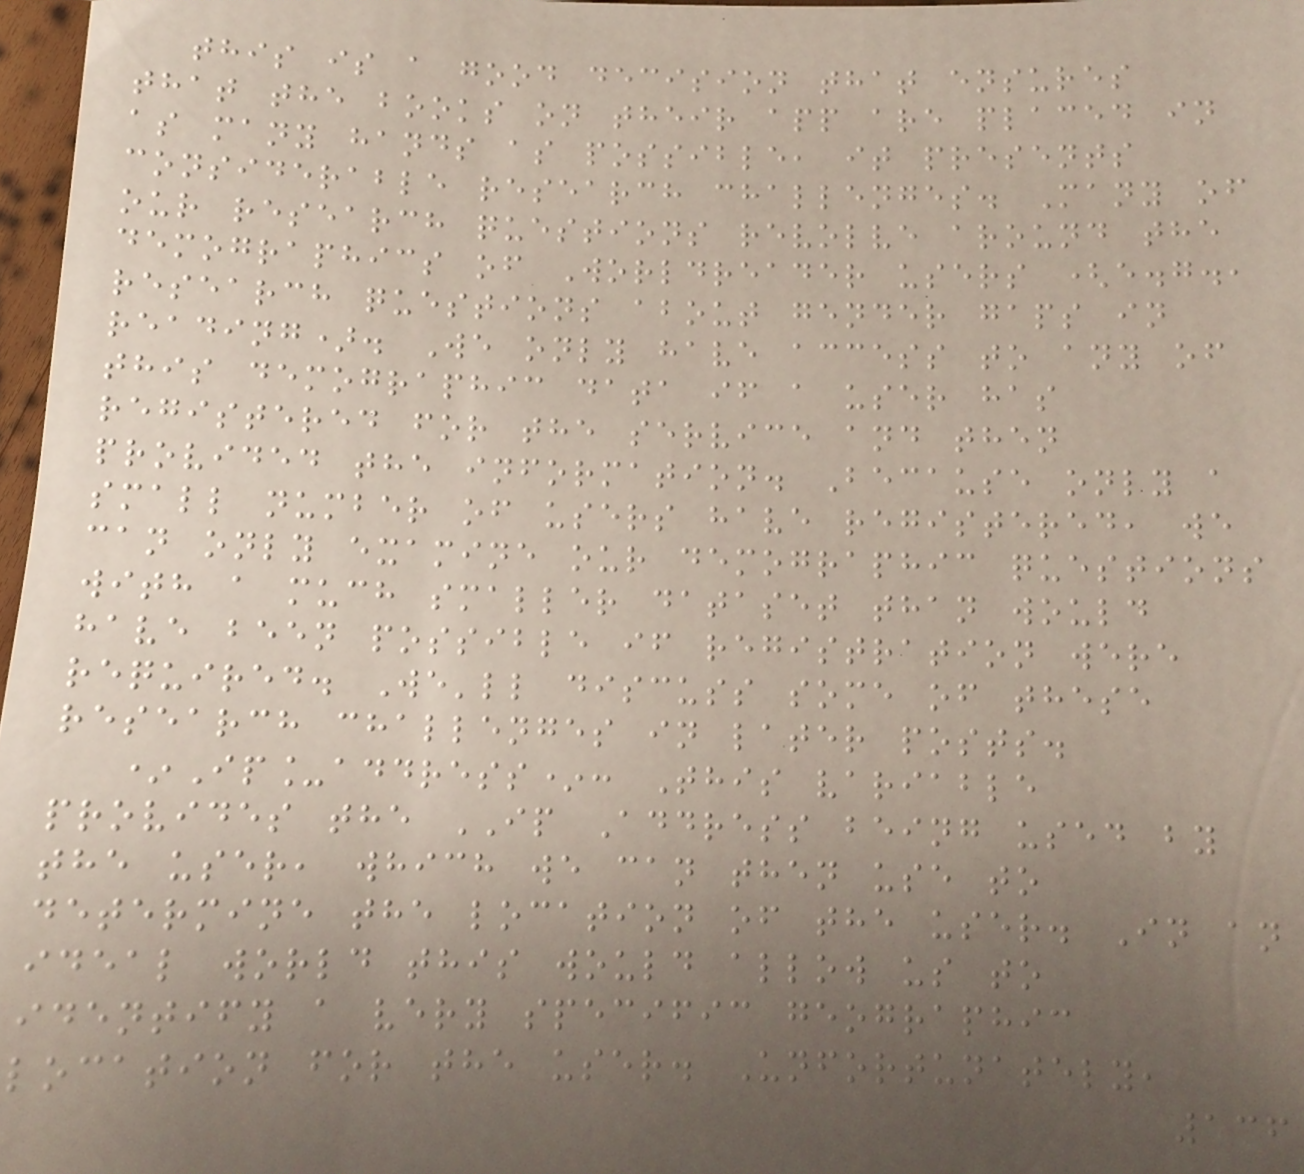this is a good decision that ensures
that the books on their app are placed in
as many hands as possible, it presents
considerable research challenges. Many of
our research questions revolve around the
demographics of Worldreader users (e.g.,
research questions about gender gaps in
reading). We only have access to any of
this demographic data if a user has
registered for the service and then
provided the information. Because only a
small number of users have registered, we
can only examine our demographic questions
with a much smaller dataset than would
have been possible if registration were
required. We'll discuss some of these
research challenges in later posts.
*Ip_address*: This variable
provides the IP Address being used by
the user, which we can then use to
determine the location of the user. In an
ideal world this would allow us to
identify a very specific geographic
location for the user. Unfortunately,
136
